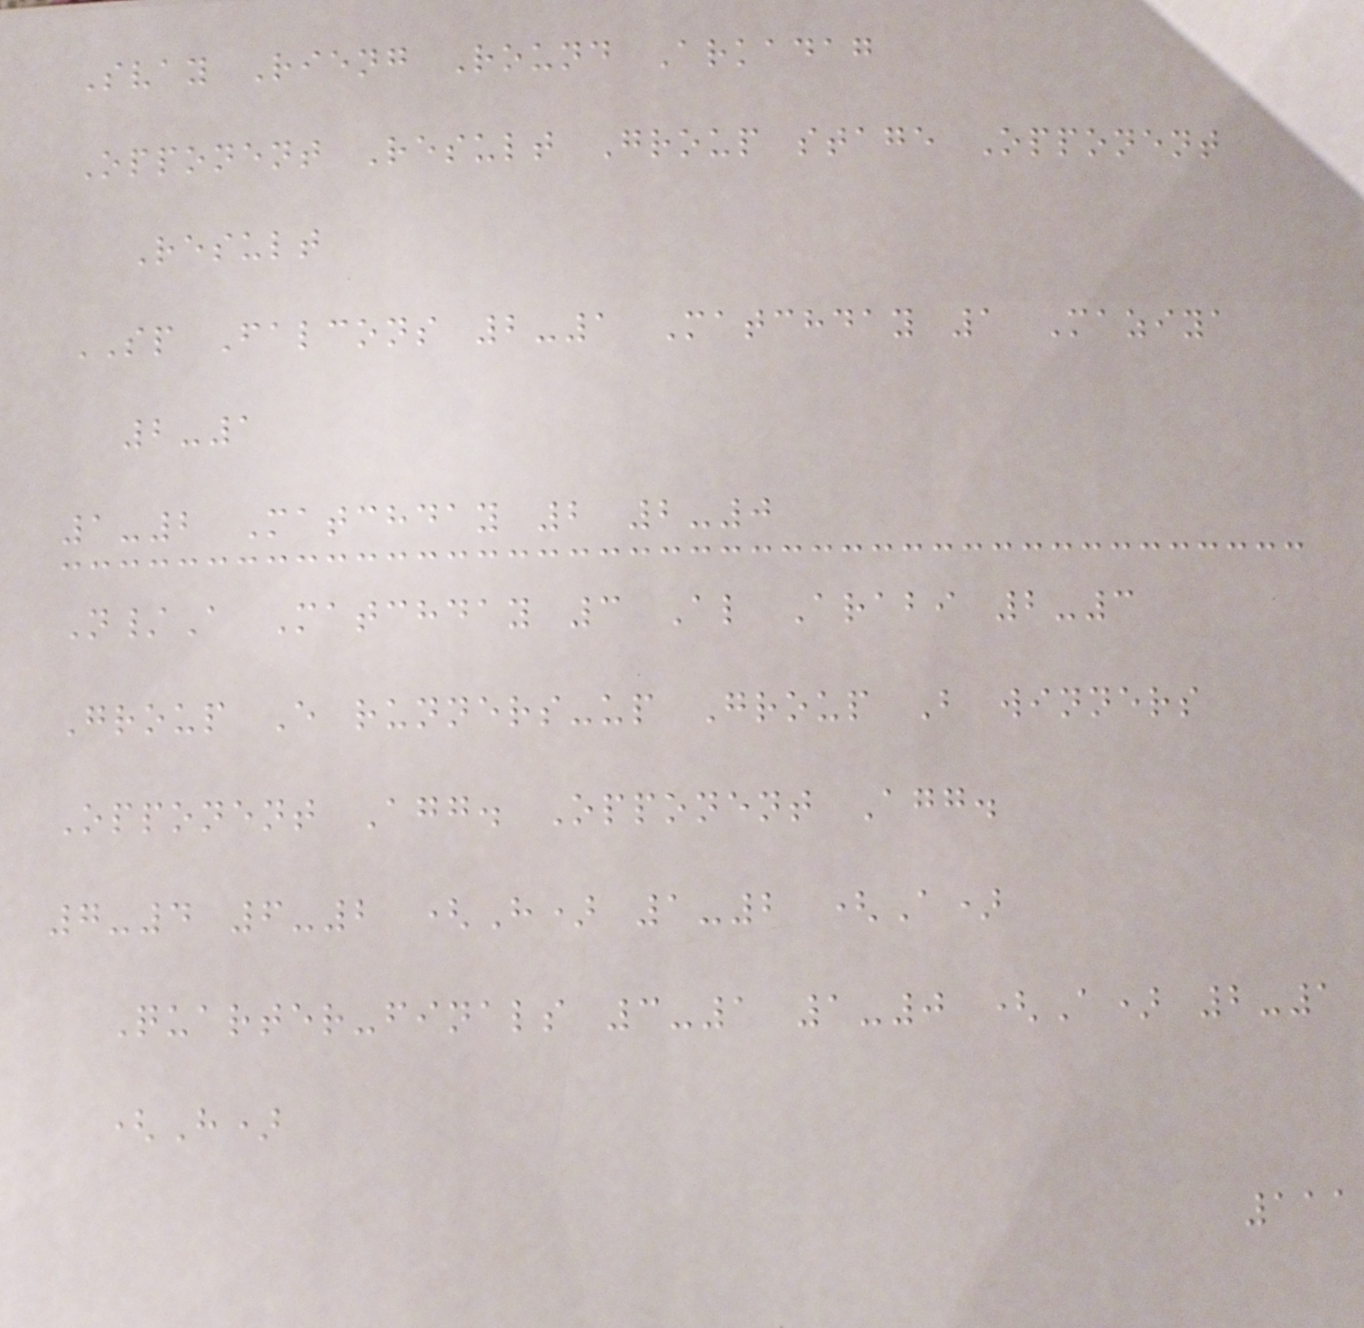Svay Rieng Round Arkadag
Opponent Result Group stage Opponent
Result
SP Falcons 2-1 Matchday 1 Maziya
2-1
1-2 Matchday 2 2-0
N/A Matchday 3 Al Arabi 2-3
Group E runners-up Group B winners
Opponent Agg. Opponent Agg.
7-4 6-2 (H) 1-2 (A)
Quarter-finals 3-1 1-0 (A) 2-1
(H)
111
